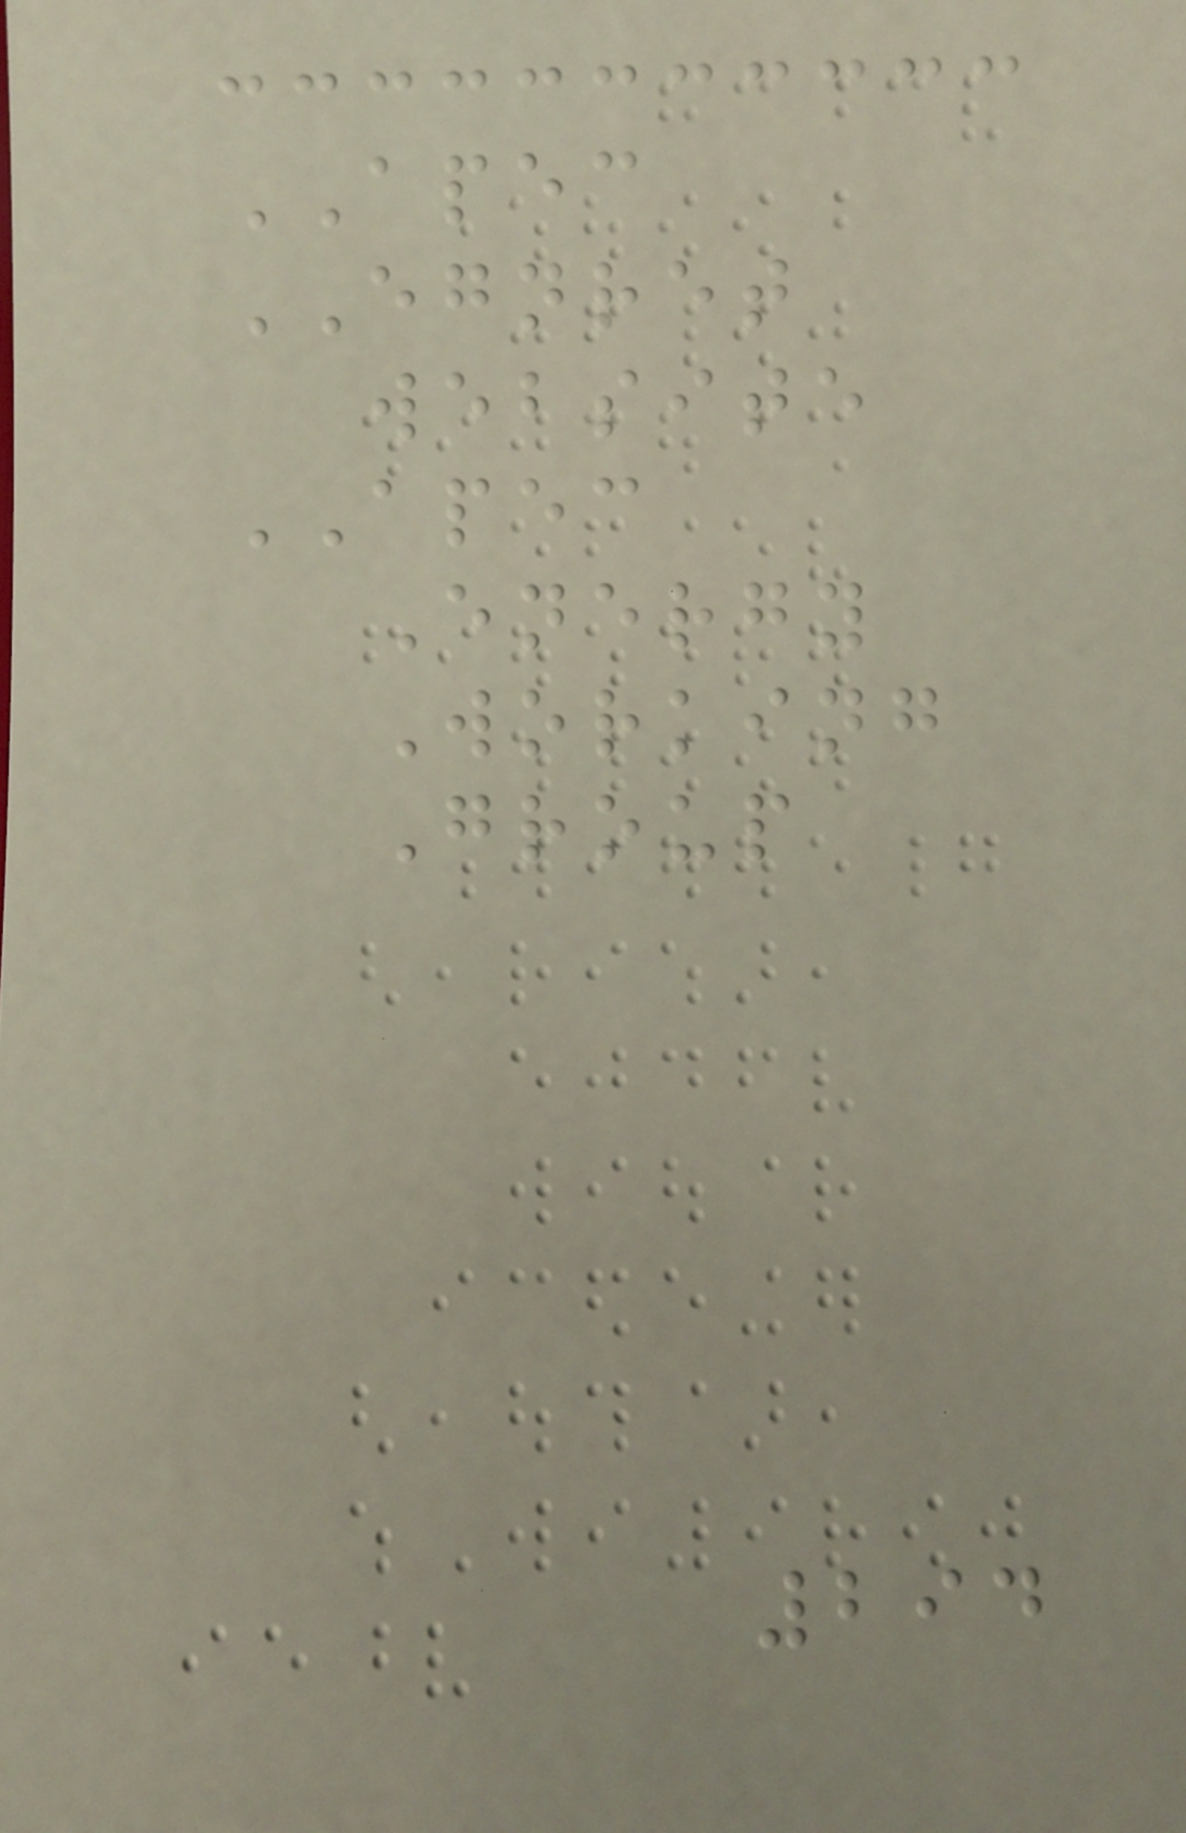APEC
EGNRET
website
APEC
Energy
Working
Group
294
